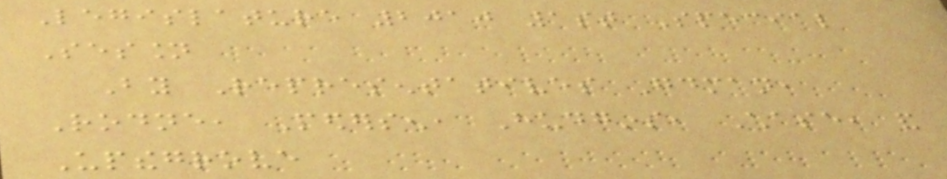Legislature 2010 1st Special
Session
By Representatives Goodman,
Rodne, Pedersen, Hudgins, Chase, and
Upthegrove
